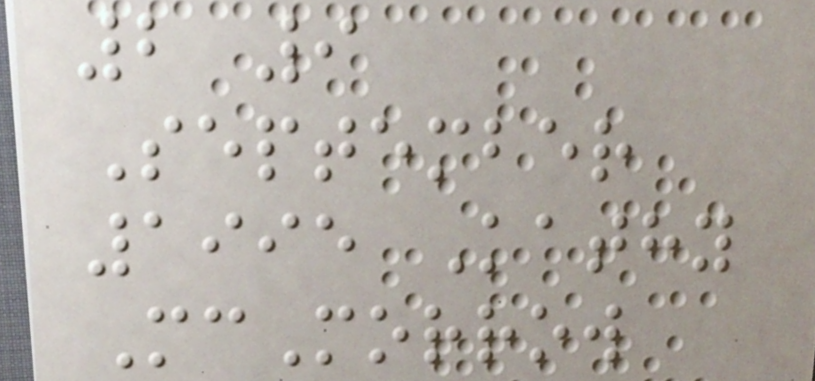2 9
September
1995 Kathy
McMorrow
